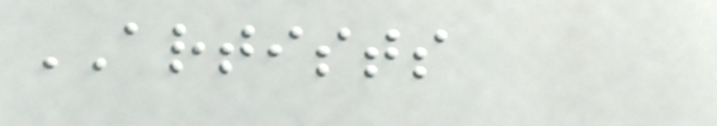ARTISTS
